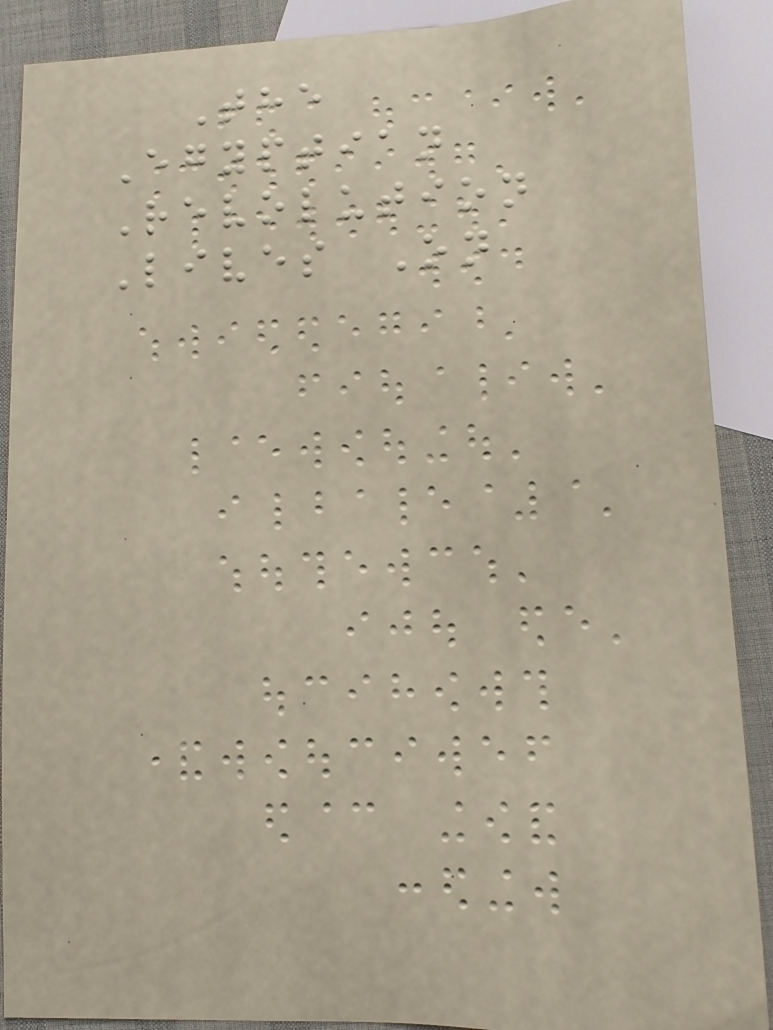The
Egyptian
Revolution
Lives On
